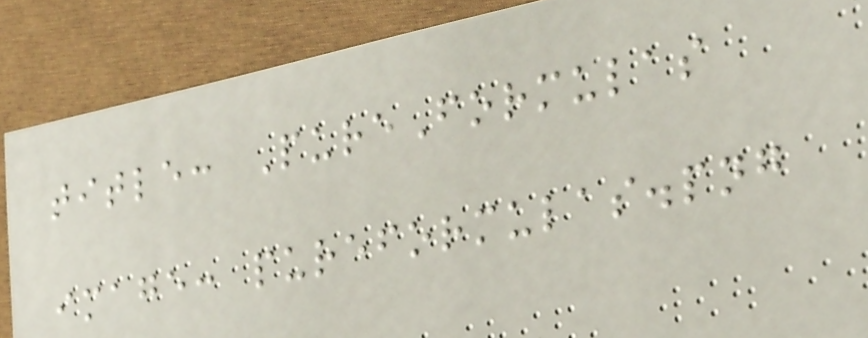title: PureFormulas
image: pureformulas.png
